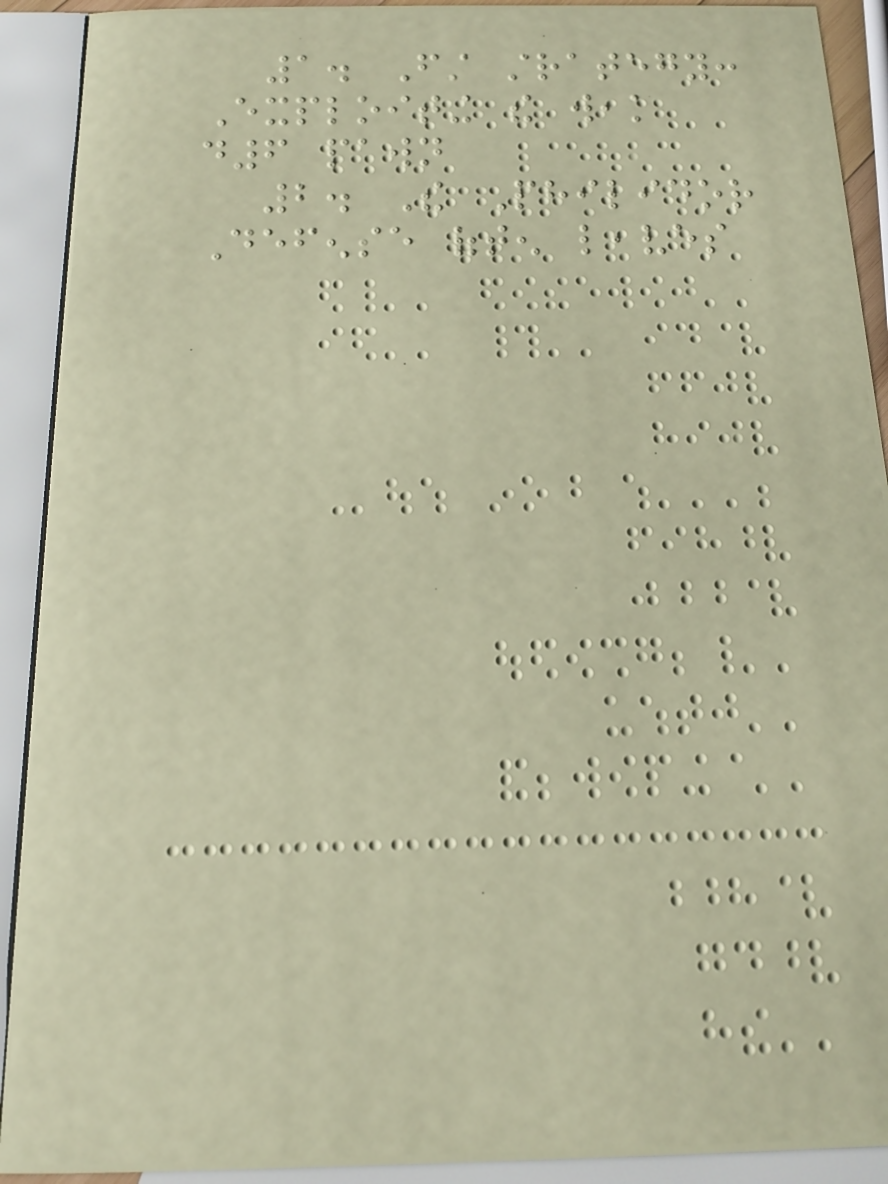1. First strategy:
Exploiting the weak
d6 pawn
2. The Philidor
Defense often leaves
